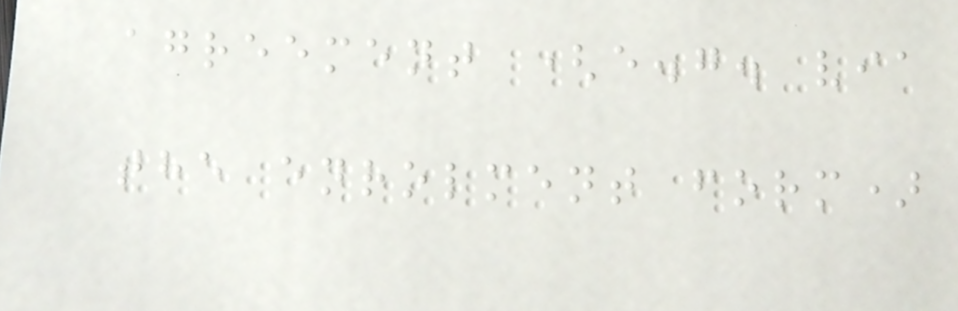agreement (e.g. via
the enrolment form)
